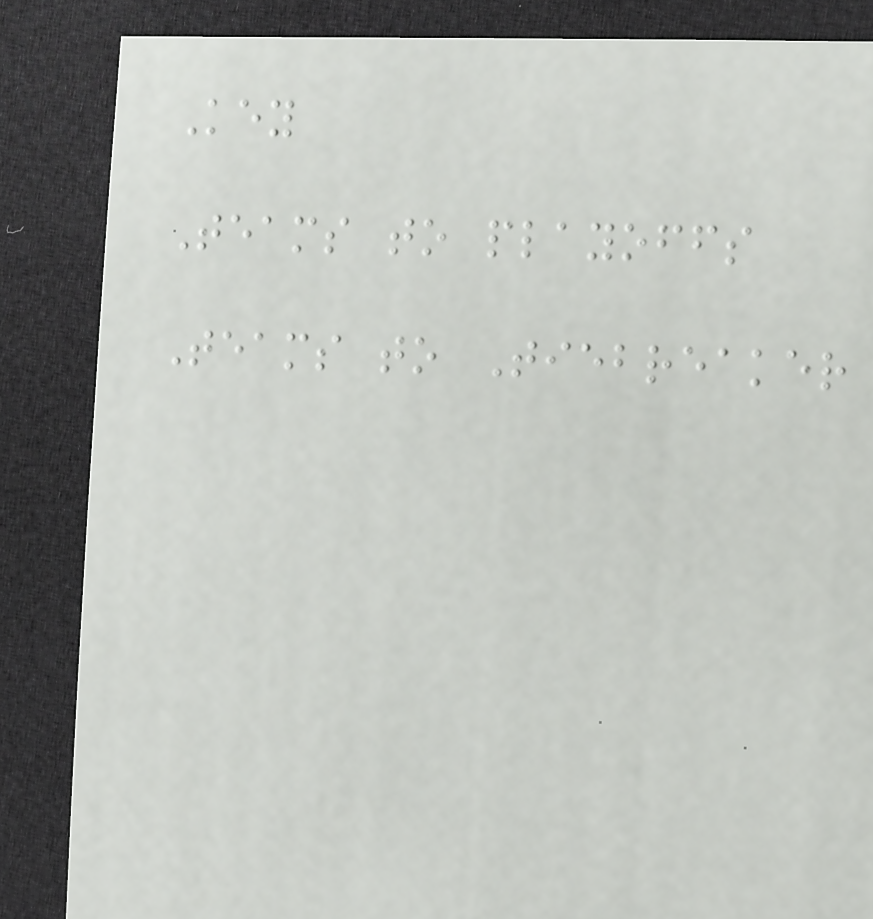Key
Teams to playoffs
Teams to Tiebreaker
